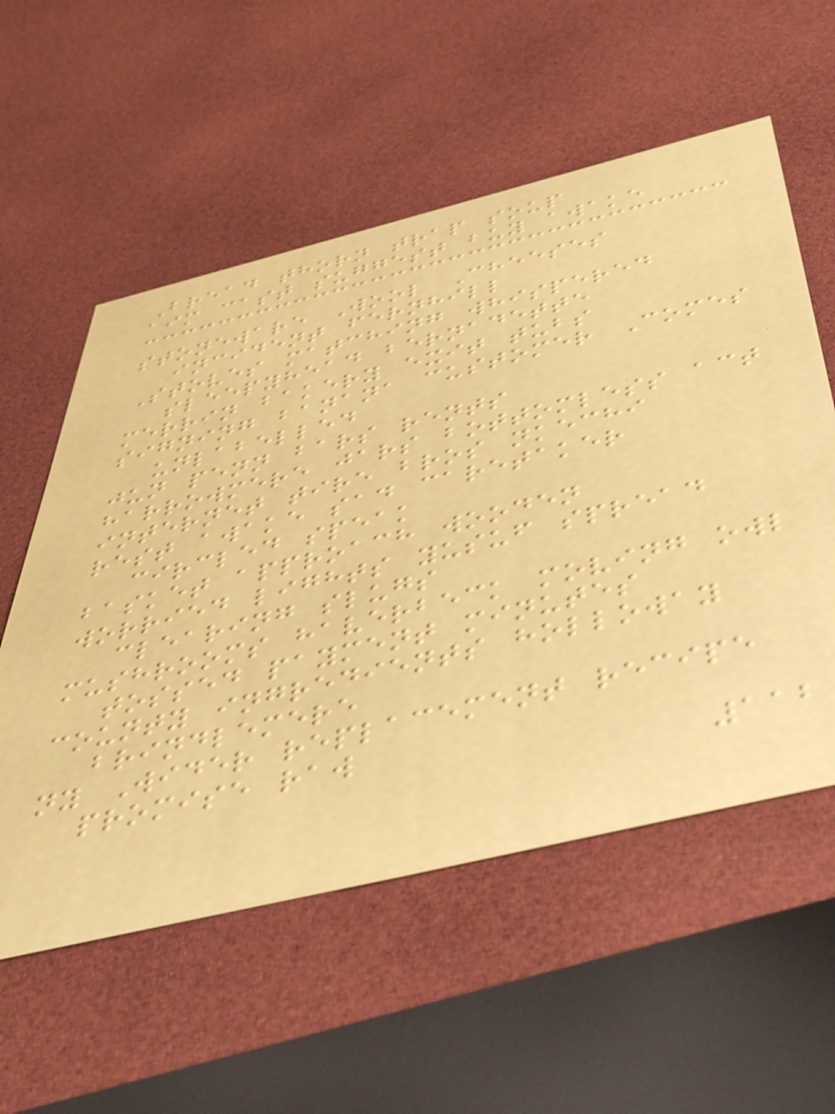Bread thorn trap soup
aim cast suggest buy awake
stoneware Wool Cheeses
incident fernhill
Stoves matching whispered
sleepyhead bernadette
merrin bakery exit tubs
signing banana customer Comes
unlabelled
jun penn bars rents
harrowmere jars bottomless act
internet tire bros nkechi
rest awake sad caretaker
circled speak
basket approach wooden
worried lights yusuf spread
clearing slugs
mushrooms haverbeck moving owl
tossed payment minutes
county ingredients holloway
brindlemere
ny Wider replacement recipe
promise raw
112
